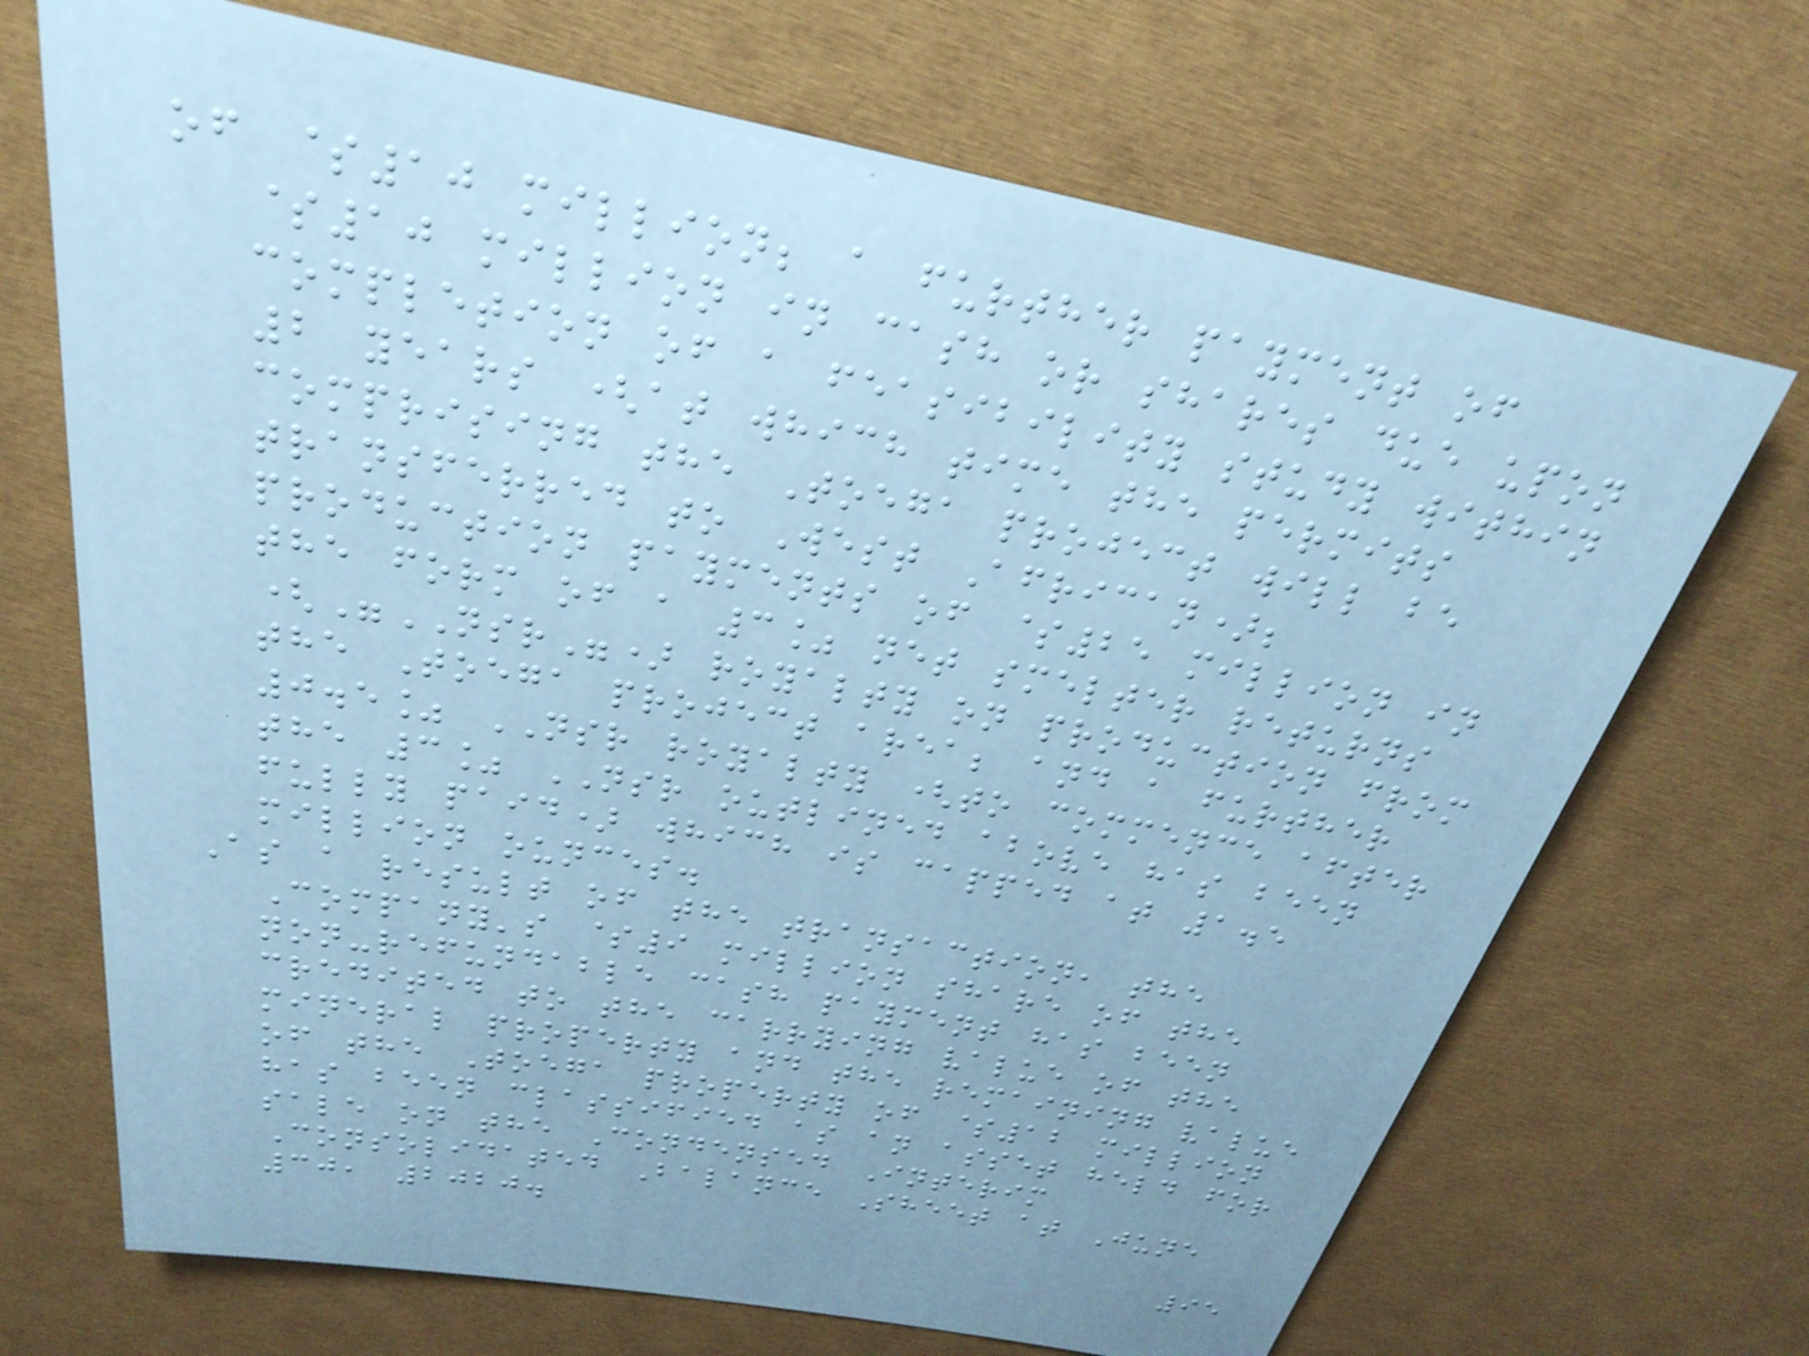of $10 million; a further payment of
$10 million in cash or shares due upon
completion of a feasibility study within
2 years (at which time the permits
comprising the Toega project will be
transferred to West African);
production payments of $25 million in
the form of a 3% net smelter returns
("NSR") royalty on production from
the Toega project area; and a further
0.5% NSR royalty (to commence after
the 3% NSR outlined above has been
fully paid) which is capped at 1.5
million ounces.
As a result of the transaction, the
Company's $9 million share of the
non-refundable cash payment has been
credited to the carrying value of the
mineral property and the remaining value
of the Toega property of $12 million
has been classified as an asset held for
sale on the Condensed Interim
Consolidated Balance Sheet at June
30, 2020.
95
